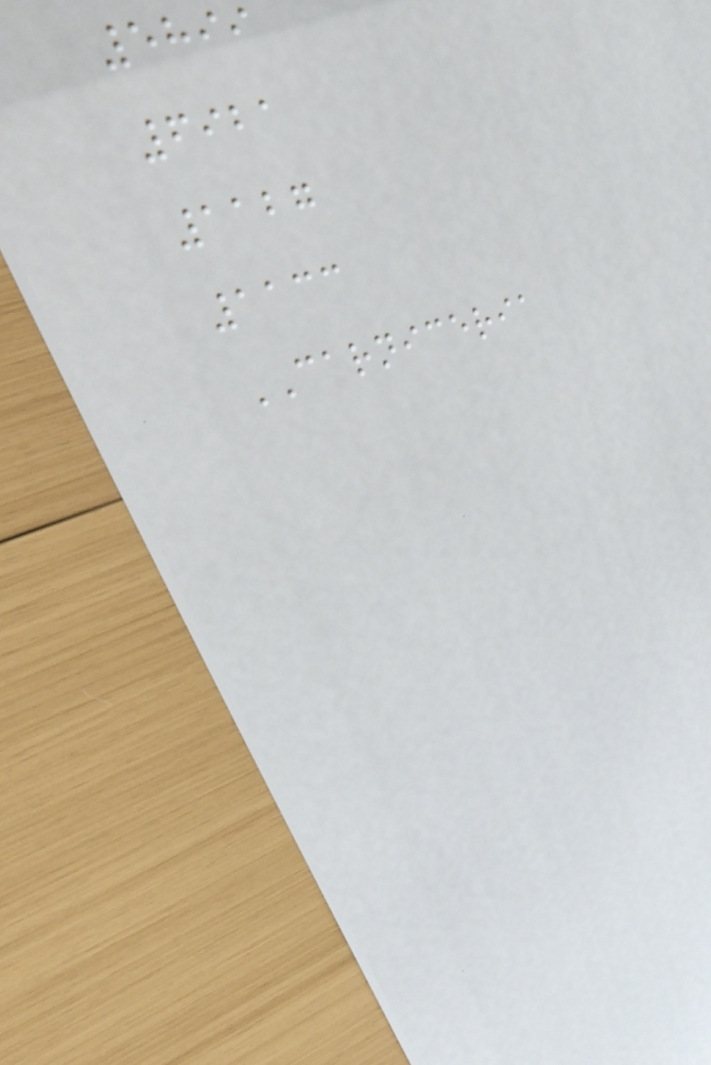5899
6921
1127
1133
CARNICERIA
